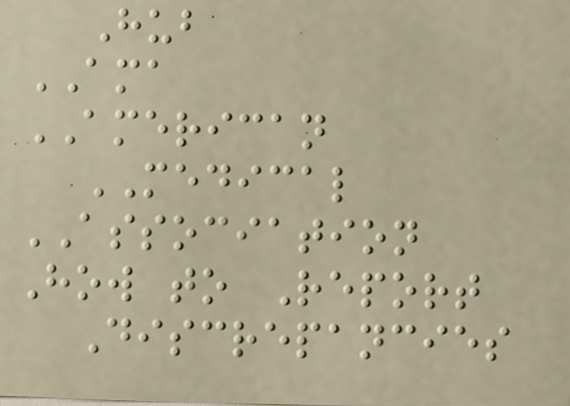Hub
AMA
AMERICAN
MEDICAL
ASSOCIATION
How to Report
Discrepancies
